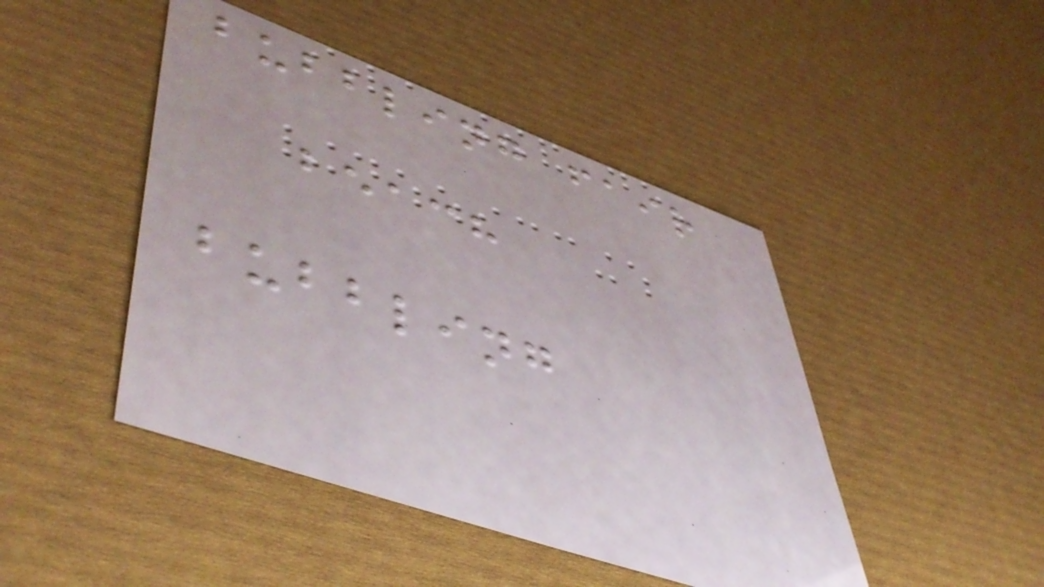bubbling fair
beach
bubbling
